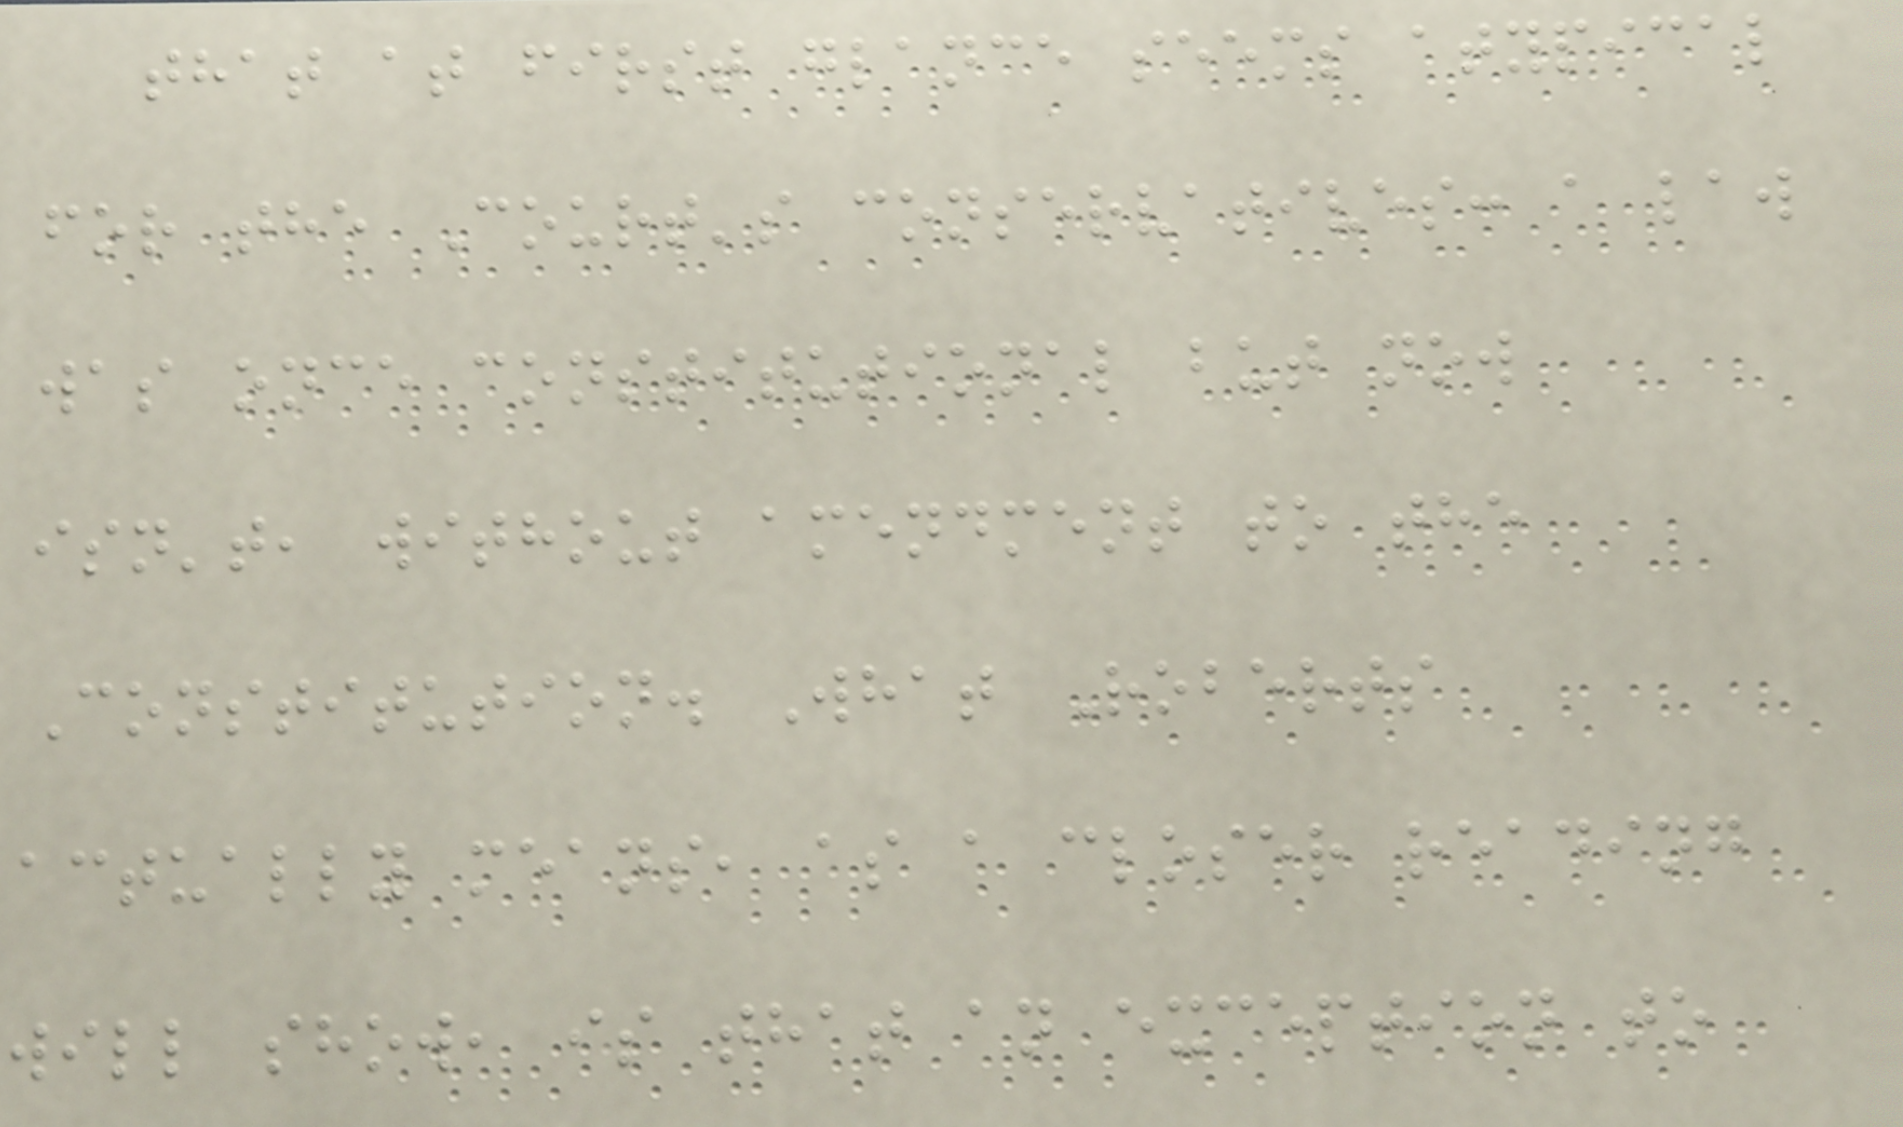that at first glance seems atypical
for the Court's conservatives: a law
was once constitutional but now
isn't, without amendment to the
Constitution. What Roberts
actually means, as a closer reading
will show, is that an exception to
